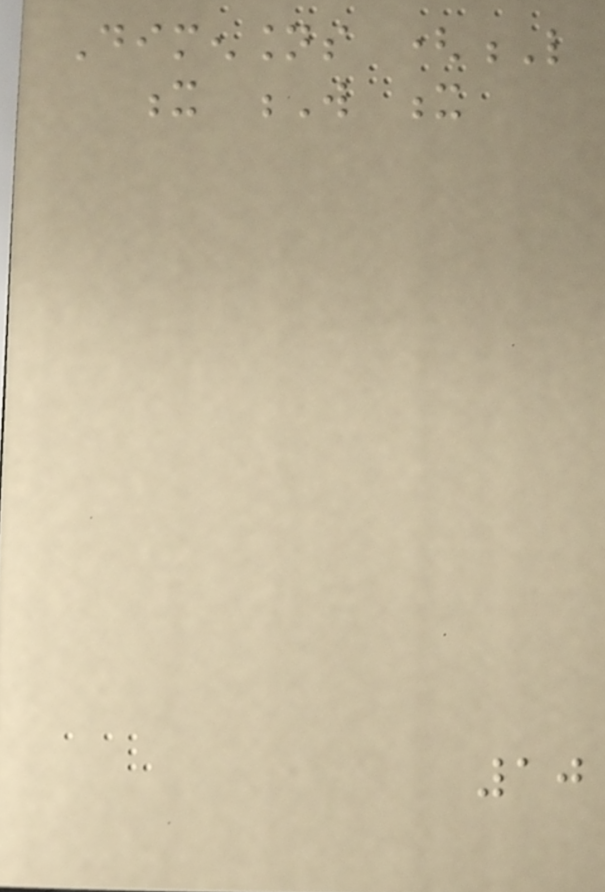Dimensions (L
x W x
10
